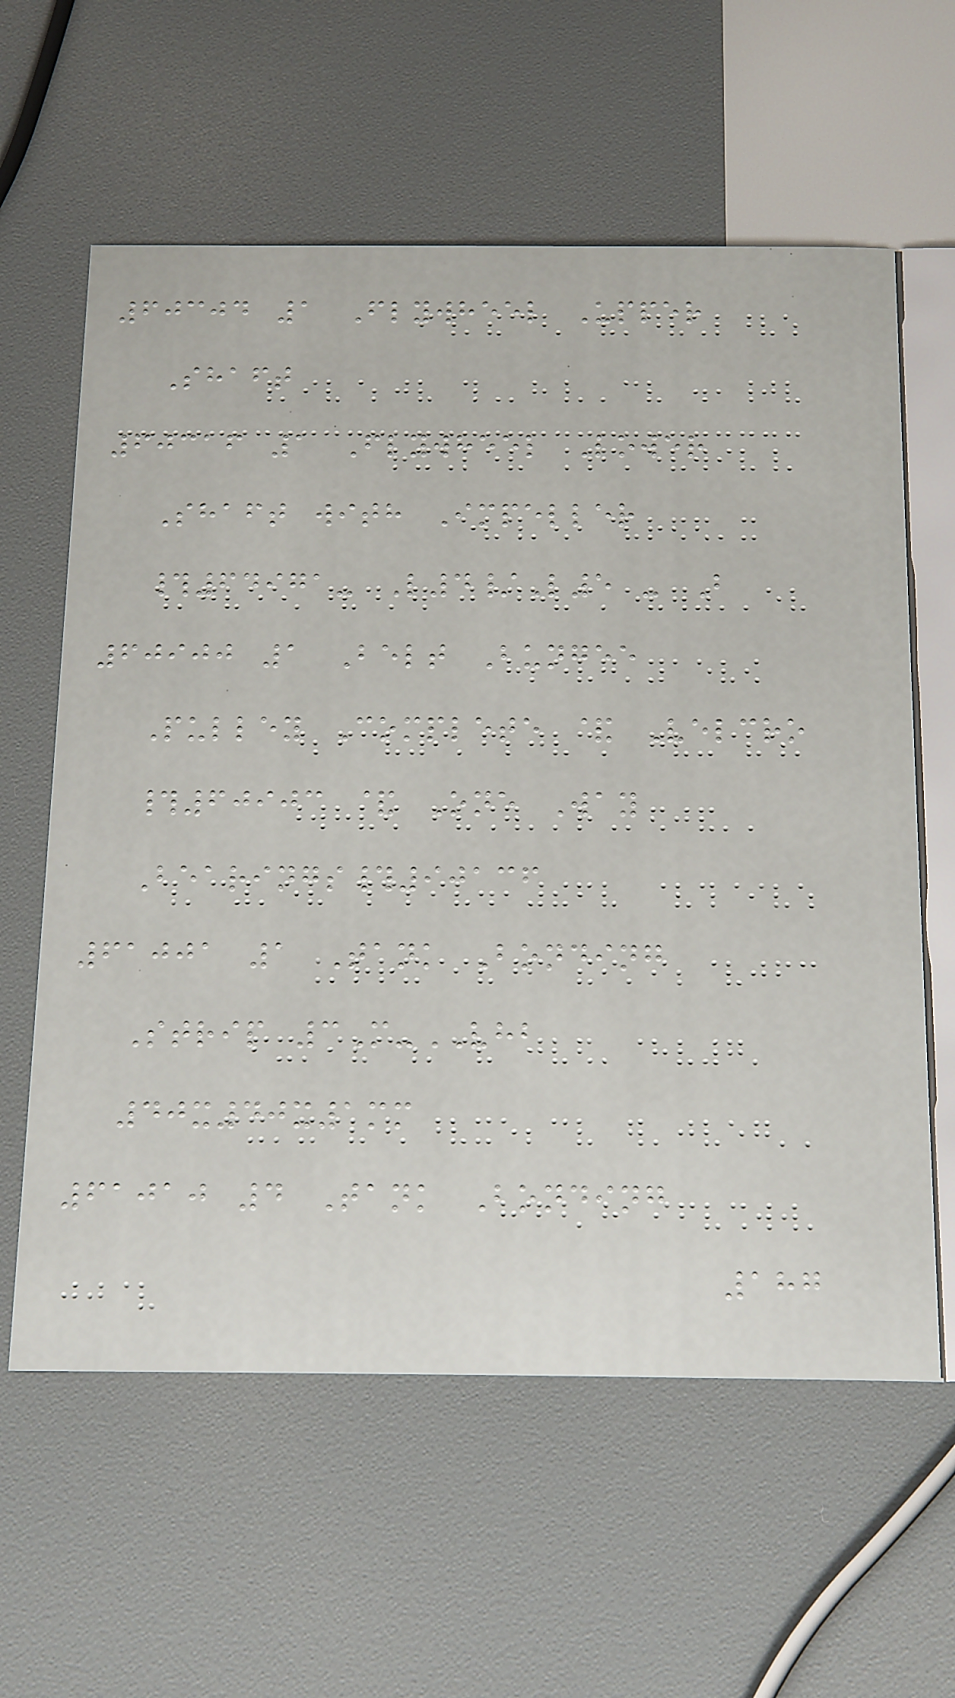60304 1 Flywheel Upper
Shaft
60316 1 Flywheel Lower
Shaft with Impeller
#64971- L4/L5 - B
60900 1 Belt Bungee
Pulley Complete & Velcro
#60903 & One Way
Bearings#90136
61001 1 Tank Bonding
Strip 3M-VHB
40x40x1mm
61010 4 Tank Bonding
187
